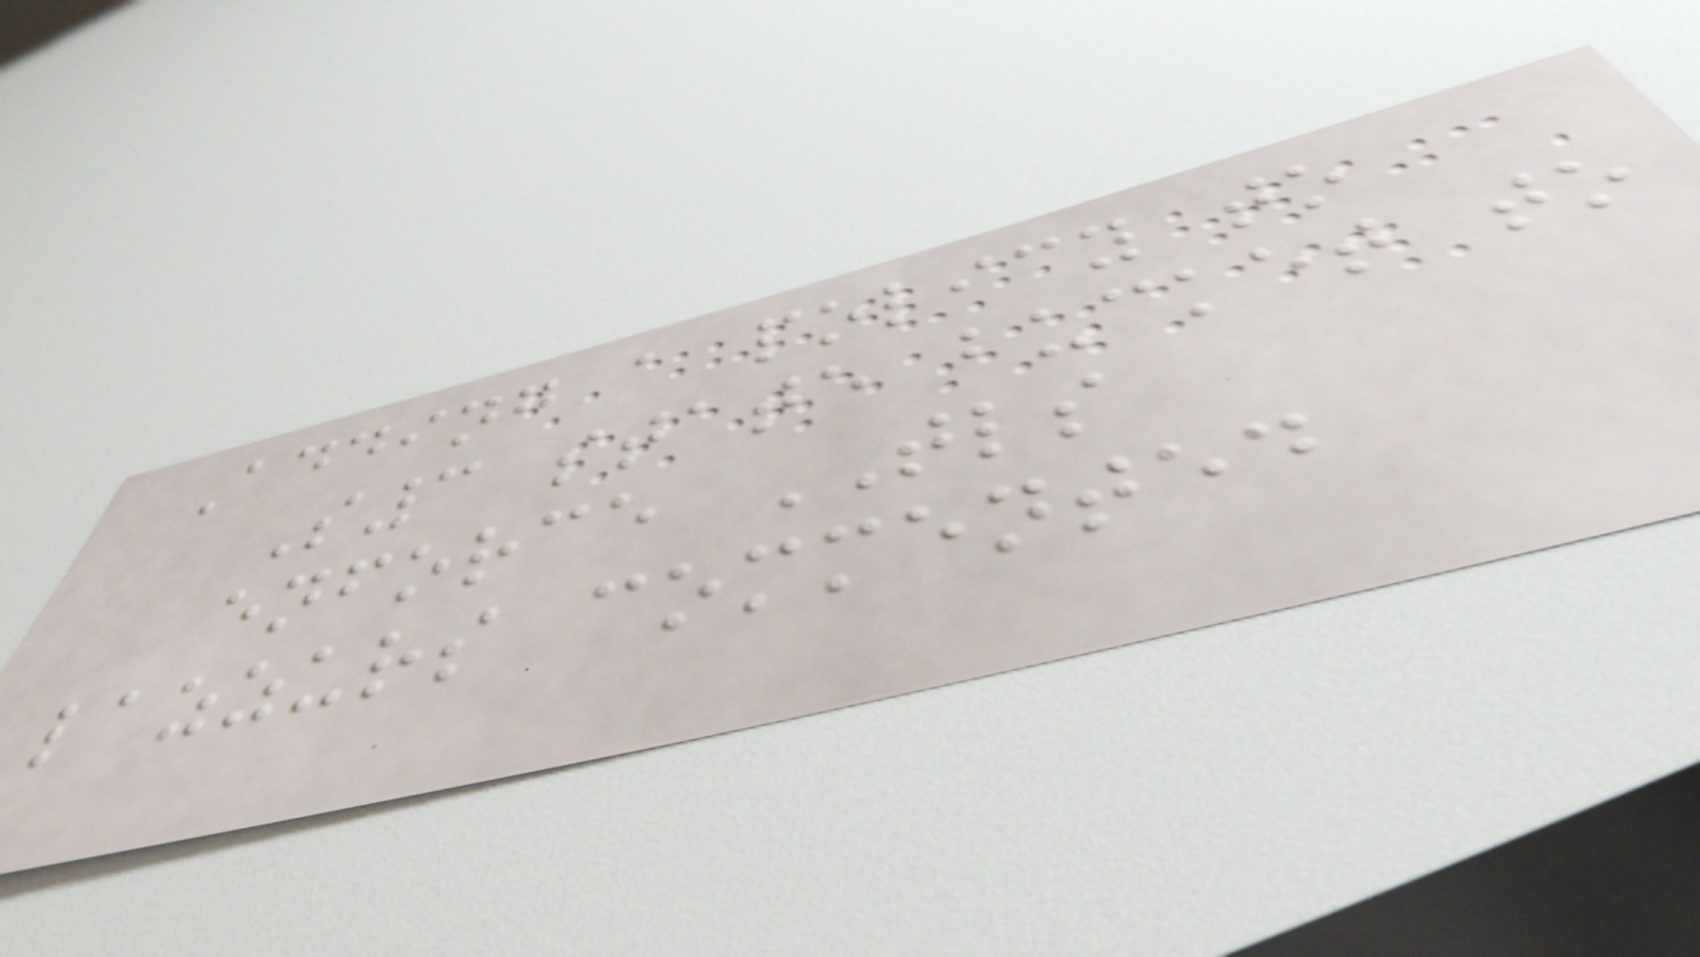Adding a policy to
S3 state bucket to
enforce TLS
lazzurs commented
